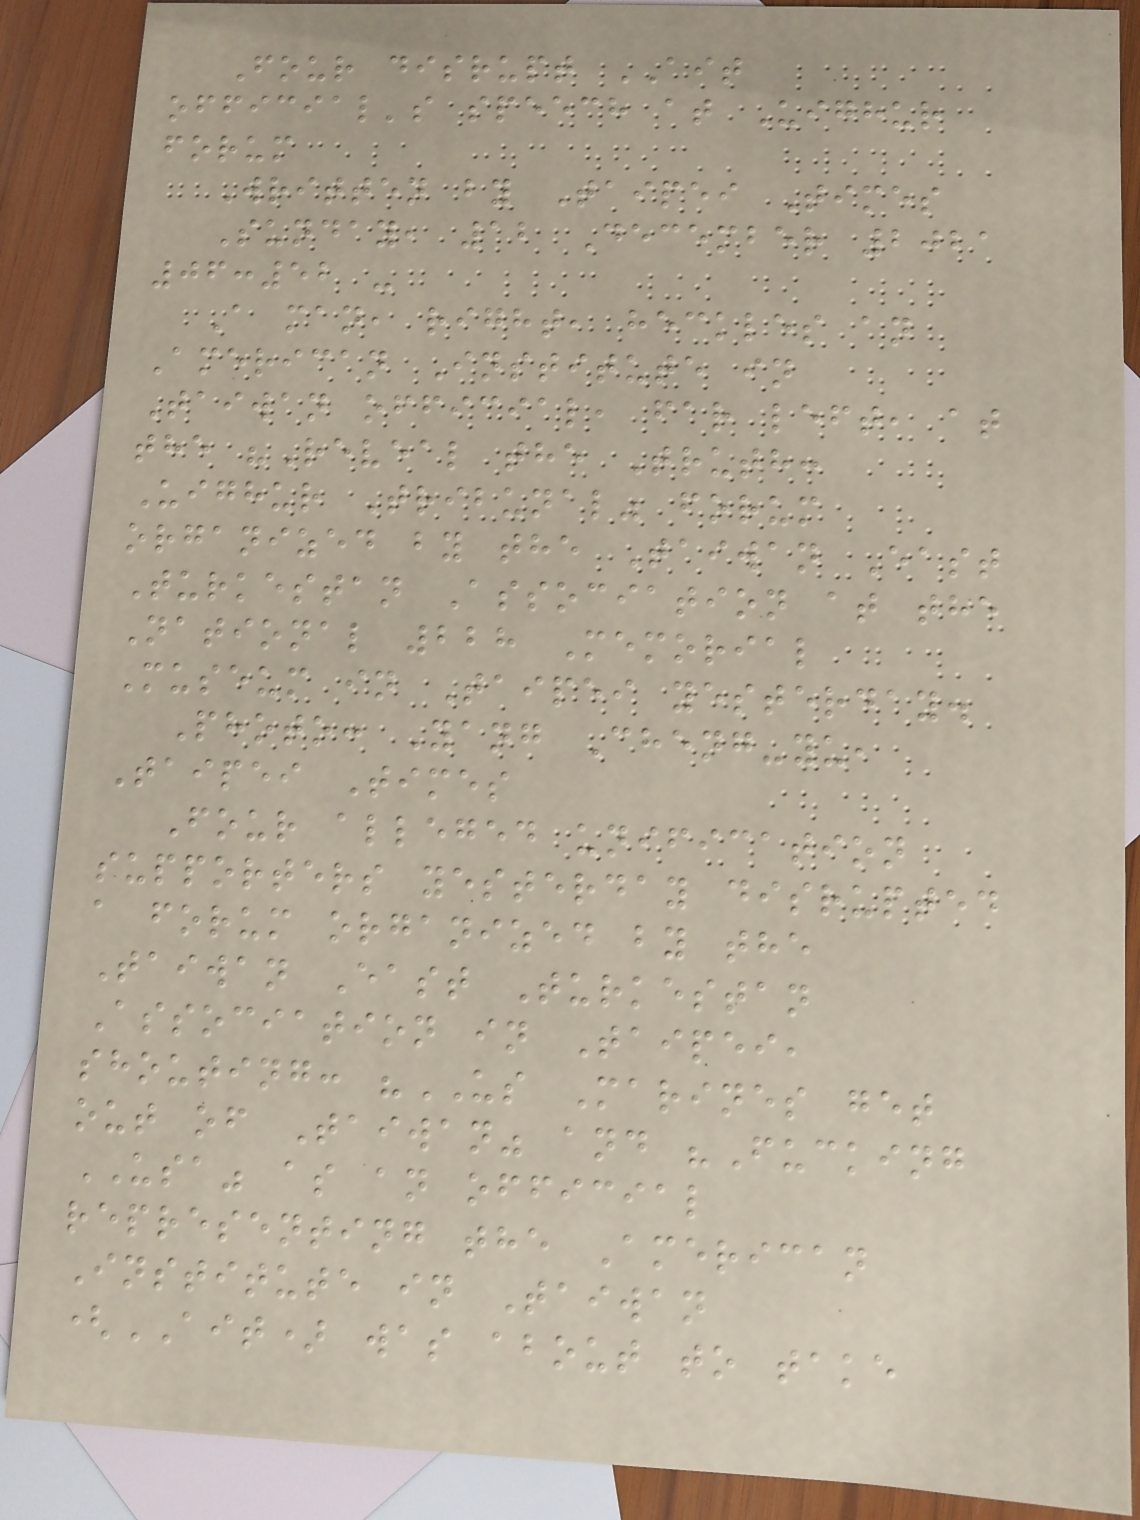Four disrupt AIT
official's speech at Uighur
forum
Written by Taipei Times
Sunday, 12 December 2021
06:52 -
A man, right, heckles an
American Institute in
Taiwan official, far left, at
the "Reveal the Truth:
Uighur Tribunal" forum
organized by the Taiwan East
Turkestan Association at the
National 228 Memorial
Museum in Taipei yesterday.
Photo: Yang Cheng-yu,
Taipei Times
Four alleged unification
supporters yesterday disrupted
a forum organized by the
Taiwan East Turkestan
Association in Taipei,
shouting: "US Marines get
out of Taiwan" and "Fucking
USA" as an official
representing the American
Institute in Taiwan
(AIT) was about to take
